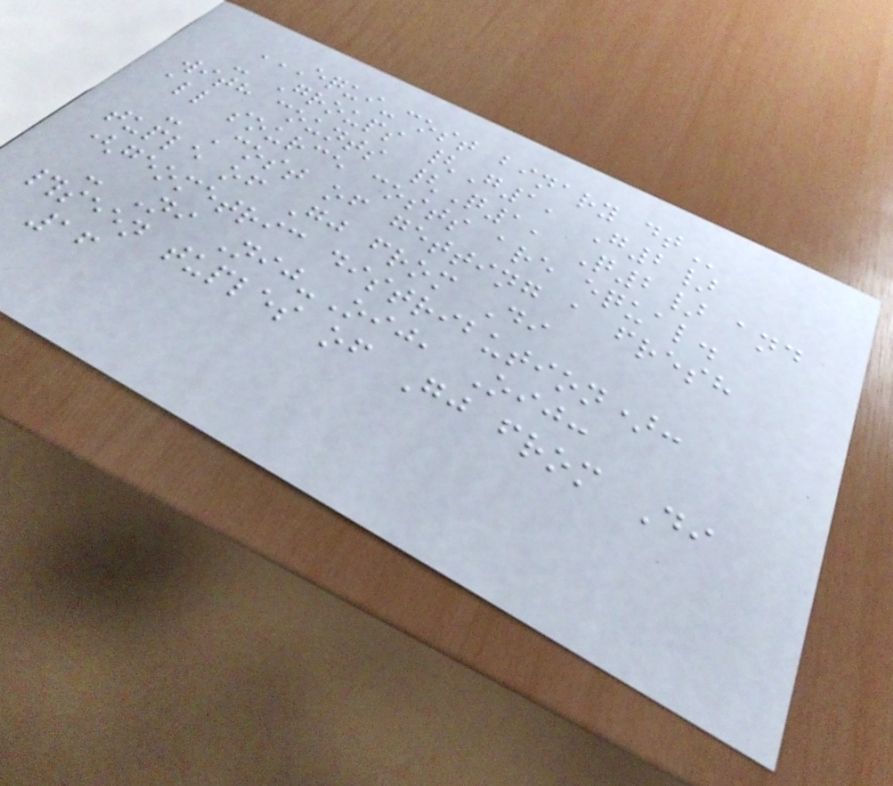EQUI-COST BINARY DT
- Groups {G1, G2}
with counts {Q1, Q2} and
all source costs are equal.
- Cost of getting a fresh
tuple of Gj from Di
(geometric distribution):
- Ni Nij-Oij, Oij:
#seen tuples of Gj from Di
16
